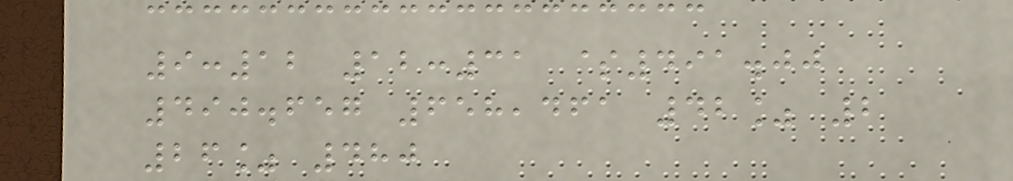9:12 12:31 $491.00
490.657 658,461 42% 2
26% 480
